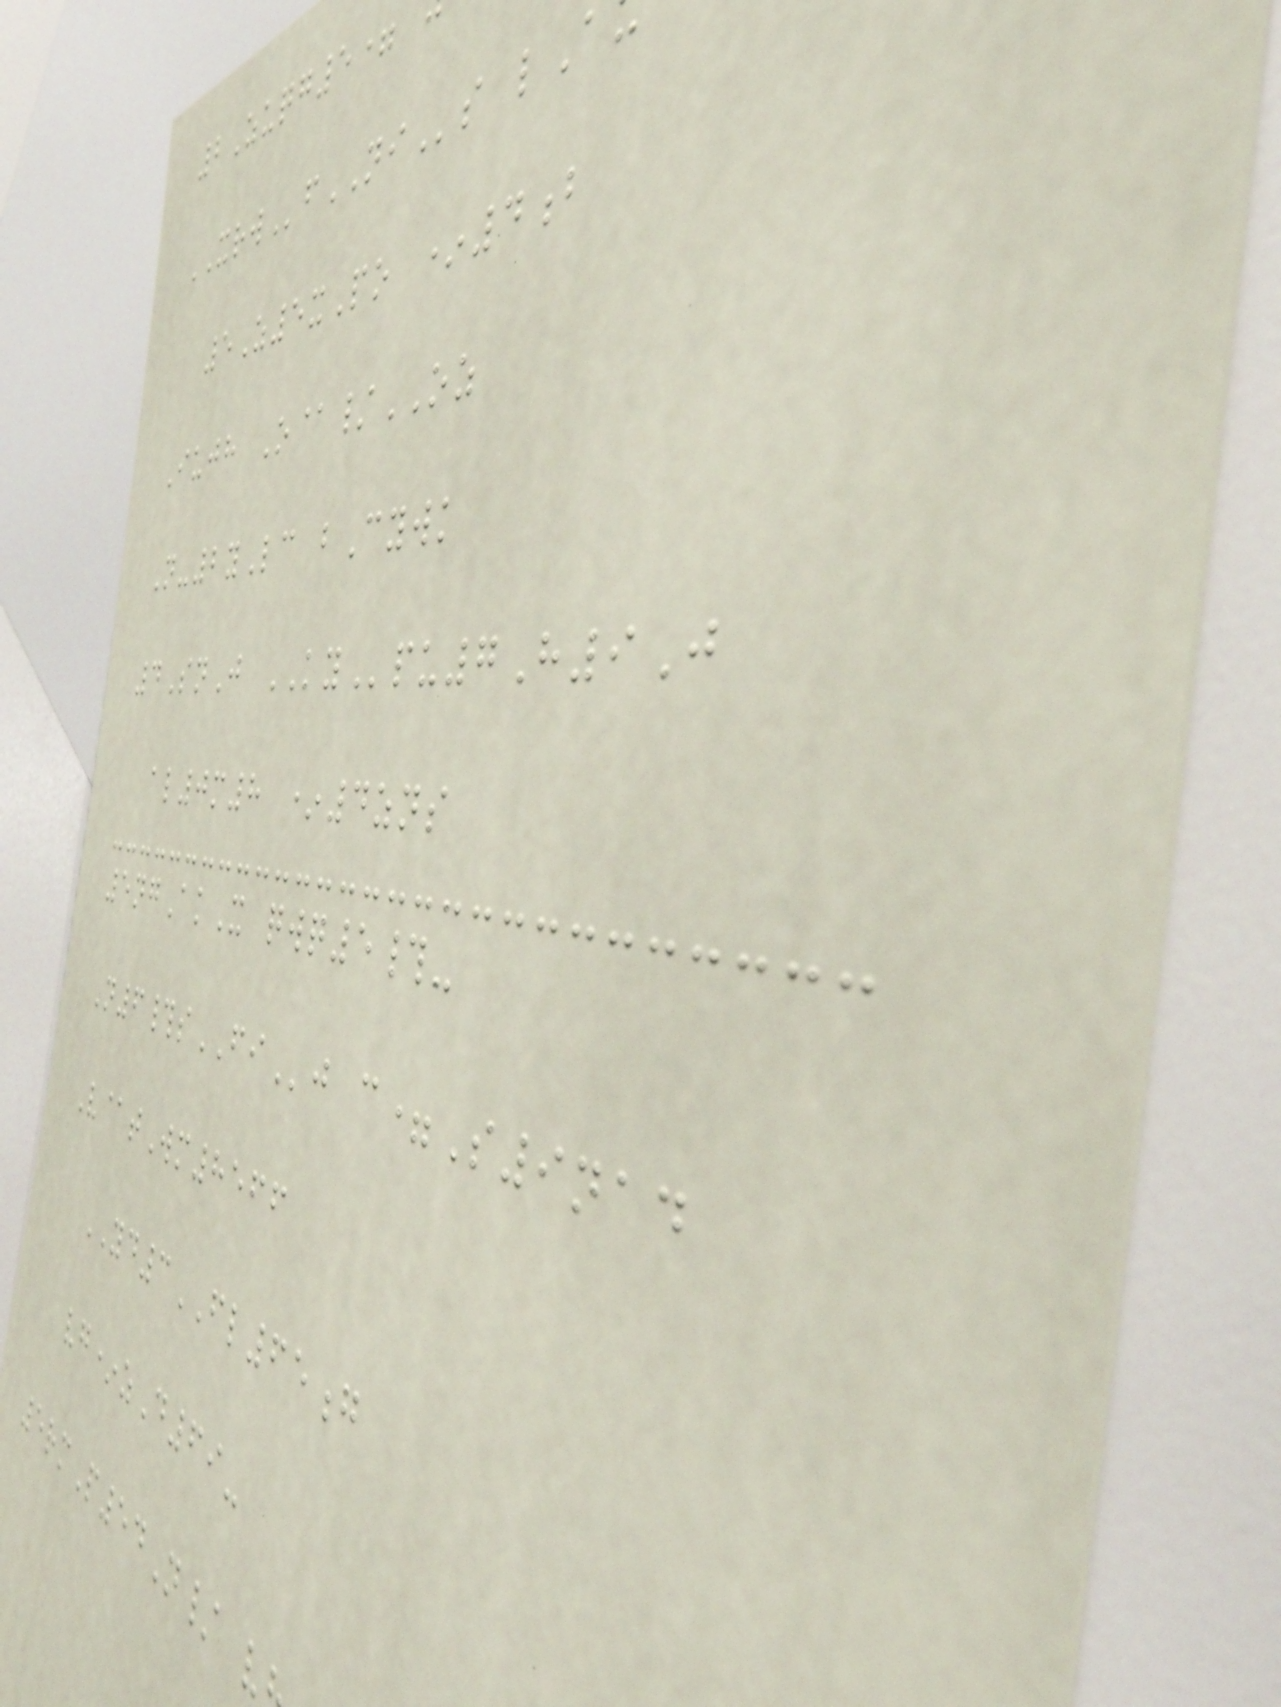2Zuqg5=
XRWfNIs lA
5Z5xPo *4b
Iujh O@/OZ
N-2yLc bCywk
4SnJ KYpu7H9J
al0m8 *4zns
5ngAkX qwq5#-
N6#sFIj c=S9nad
V@tWm8566
YD3FL65g
vg*zD69-
5rmP54N/ v
